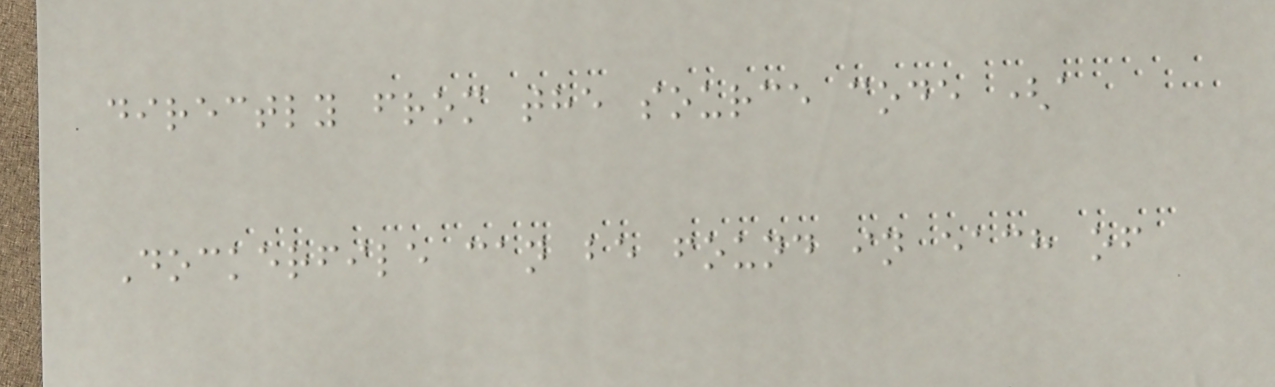directly from the source code (a
Dockerfile can be found in each of
